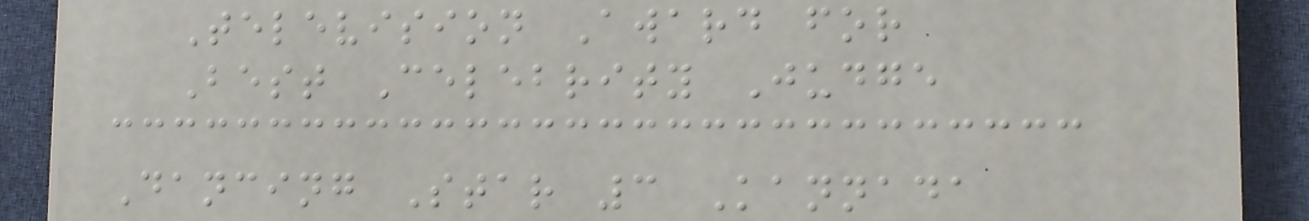Television Award for
Best Celebrity Judge
Dancing Star 3 Kannada
